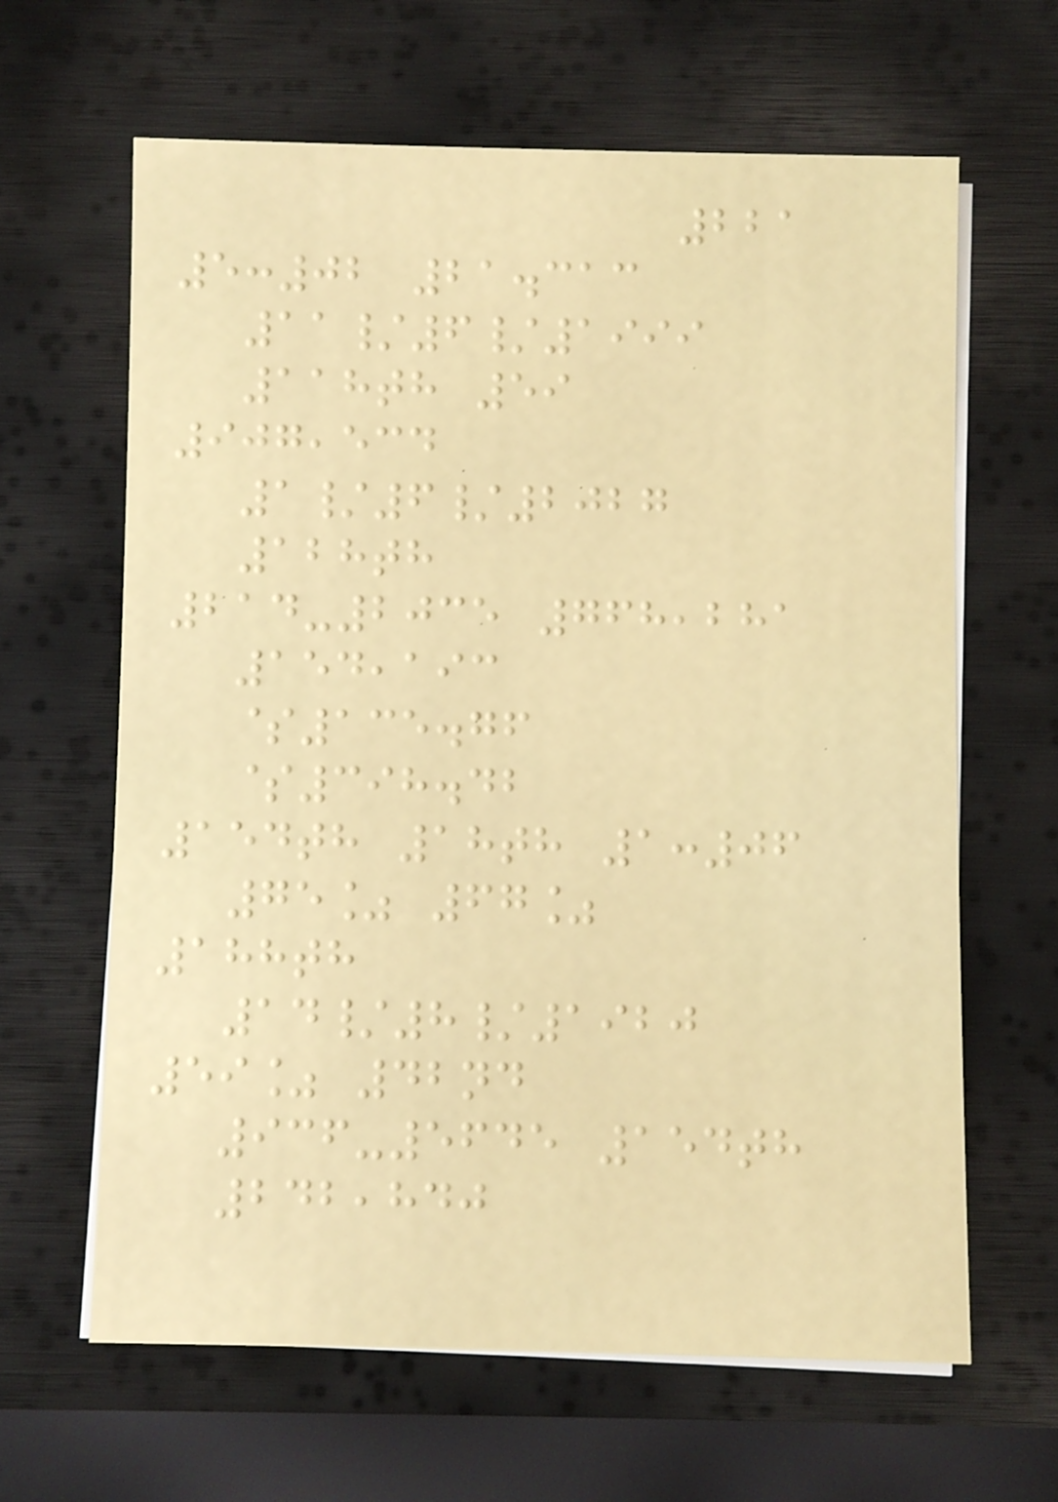221
5:02 21.313
11/6/1999
118th 59
907,534
1/6/2027
128th
214-2035 768,281
154,193
$135.76
$398.42
154th 18th 1:06
75% 67%
188th
14/8/1920
59% 42nd
936-5645 154th
242,840
